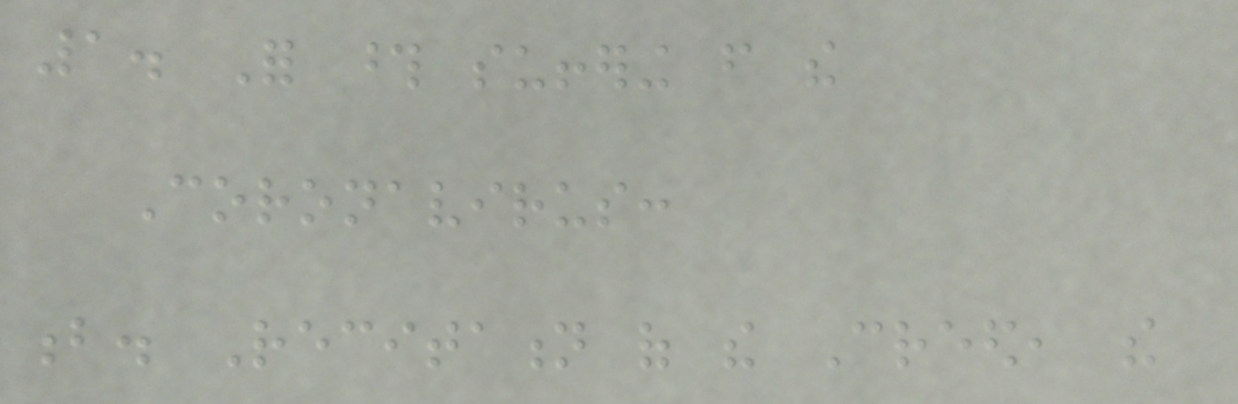1. For those suffering from the
Coronavirus:
b. Recitation of the Creed, the
